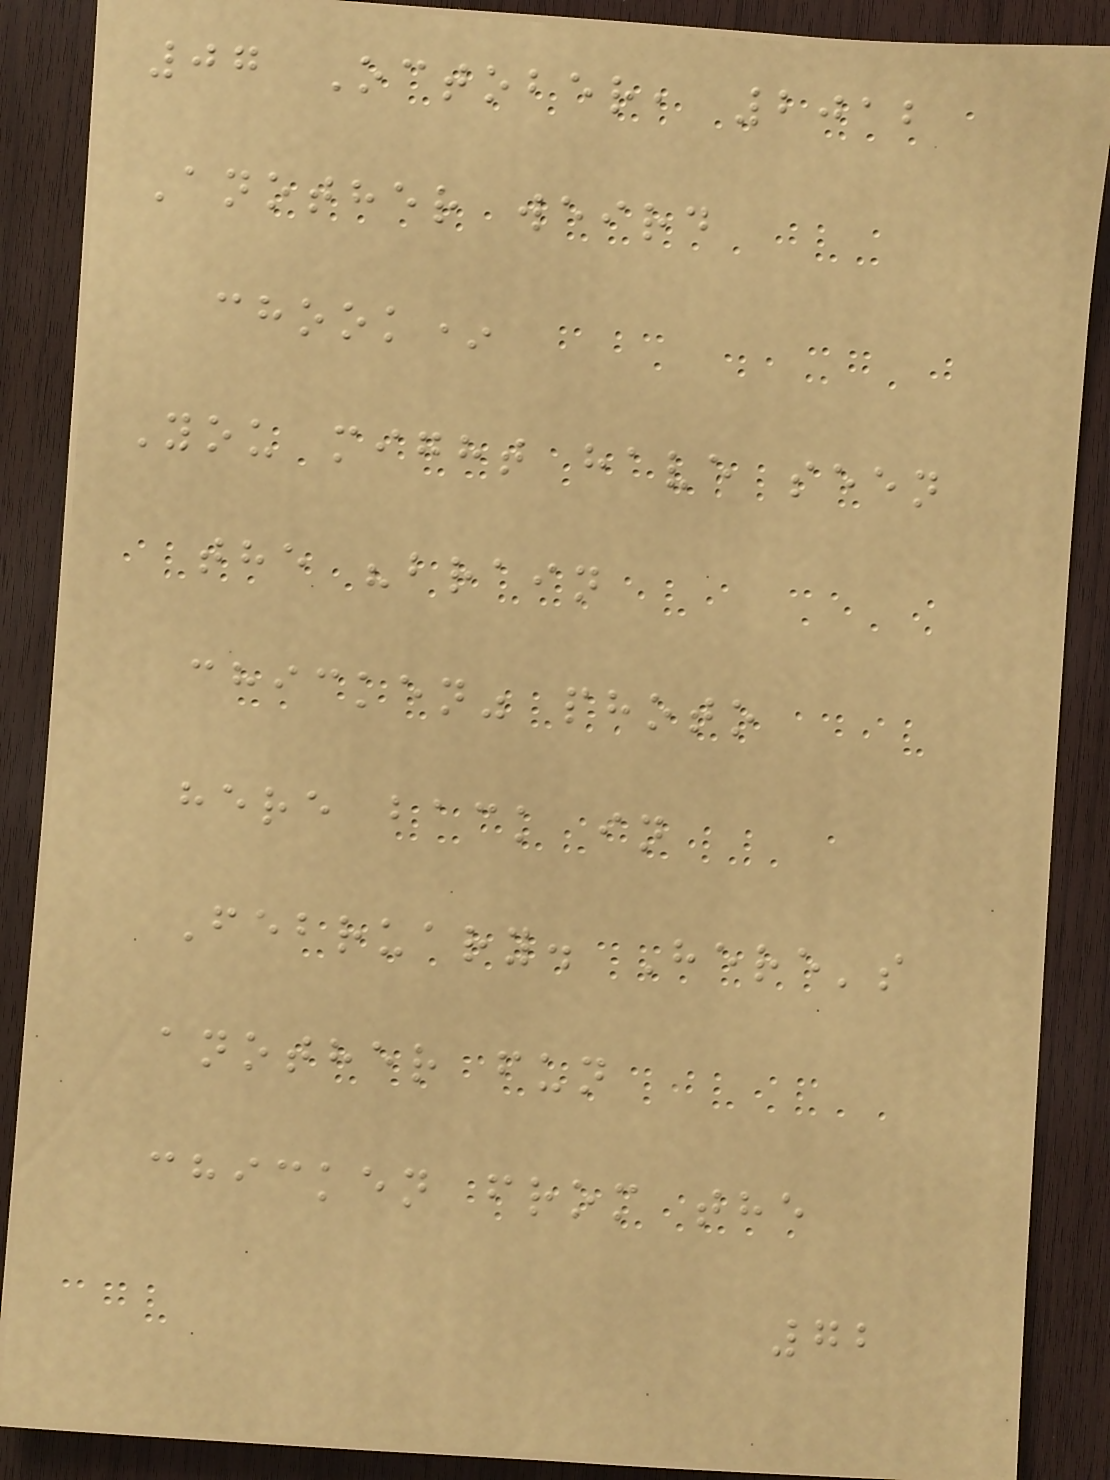07 October, 2012
Another weird
chook*
You might have seen
the "brain
chicken" photo
here back in
February. Here's
another fun
chicken from the
72
